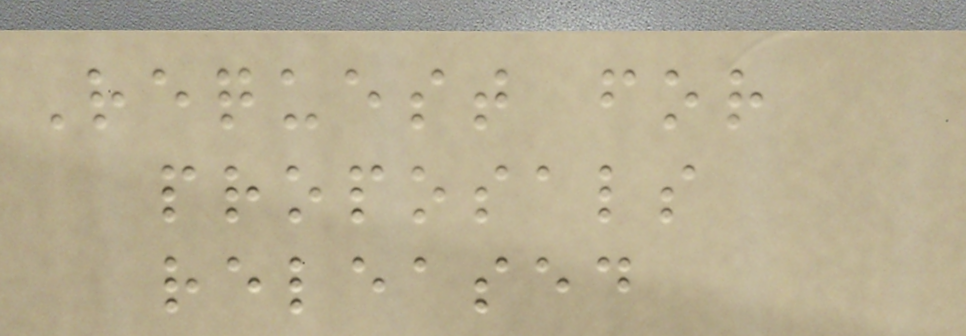Request for
proposals
released
